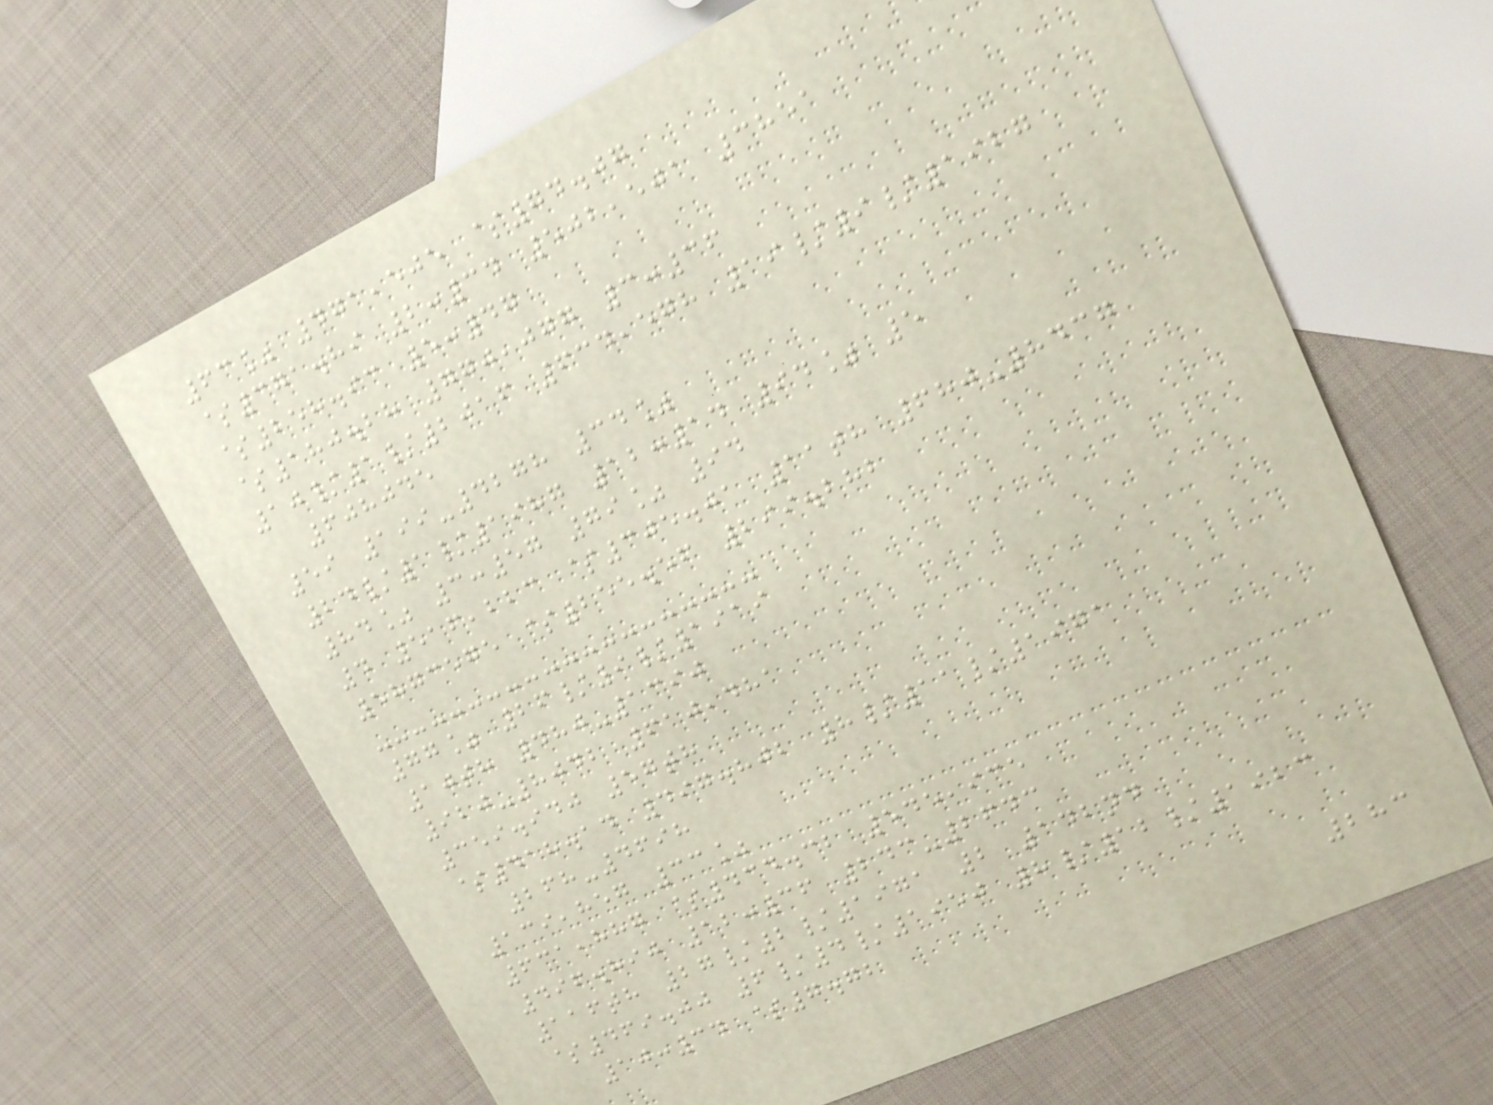63% 471,505 $74.07
$371.89 2:34 502,501 3851
$258.93 5:47
$180.28 770,077 3:36
10/1/2016 634,578 19/9/1927
608045
59 199-4278 34%
24/1/1987 12:14 94% 5
84% 3:57 79% 94
4 516,223 $305.01 11th 680-8437
5873575 $255.56 299.282
77% 26/9/1919
10th 480-1390
920-8042 610,481
359.940 57th
$418.14 497.802 8/11/1971
268-4698
139,857 33%
631,887 $434.32 545,935
496.890 12:36 243-2643
116th 27/2/1971 2 142nd
$469.00 6/4/1950 8/12/1923
10:34 $7.72
283
